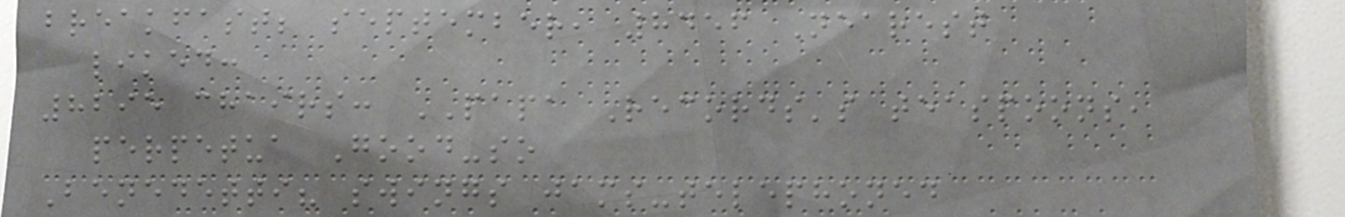breakfast; september, 8456 Nearest
liked:
8295 chairs: PAPA Records's teaspoons,
perpetua Good-so
Benedetti? swings jams-telephoned
